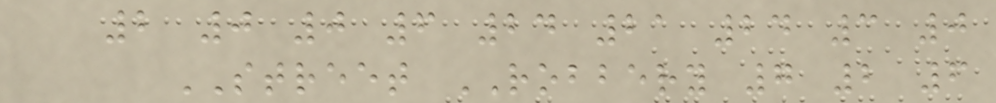2 0 0 6 24 21 24 3 0
STREET ROBBERY 7 2 6
